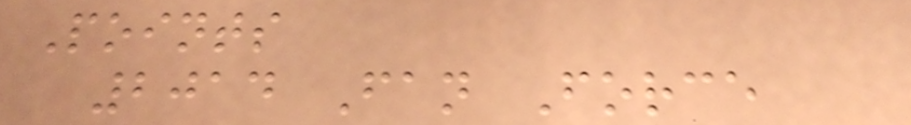Points
2014 Fan Force
